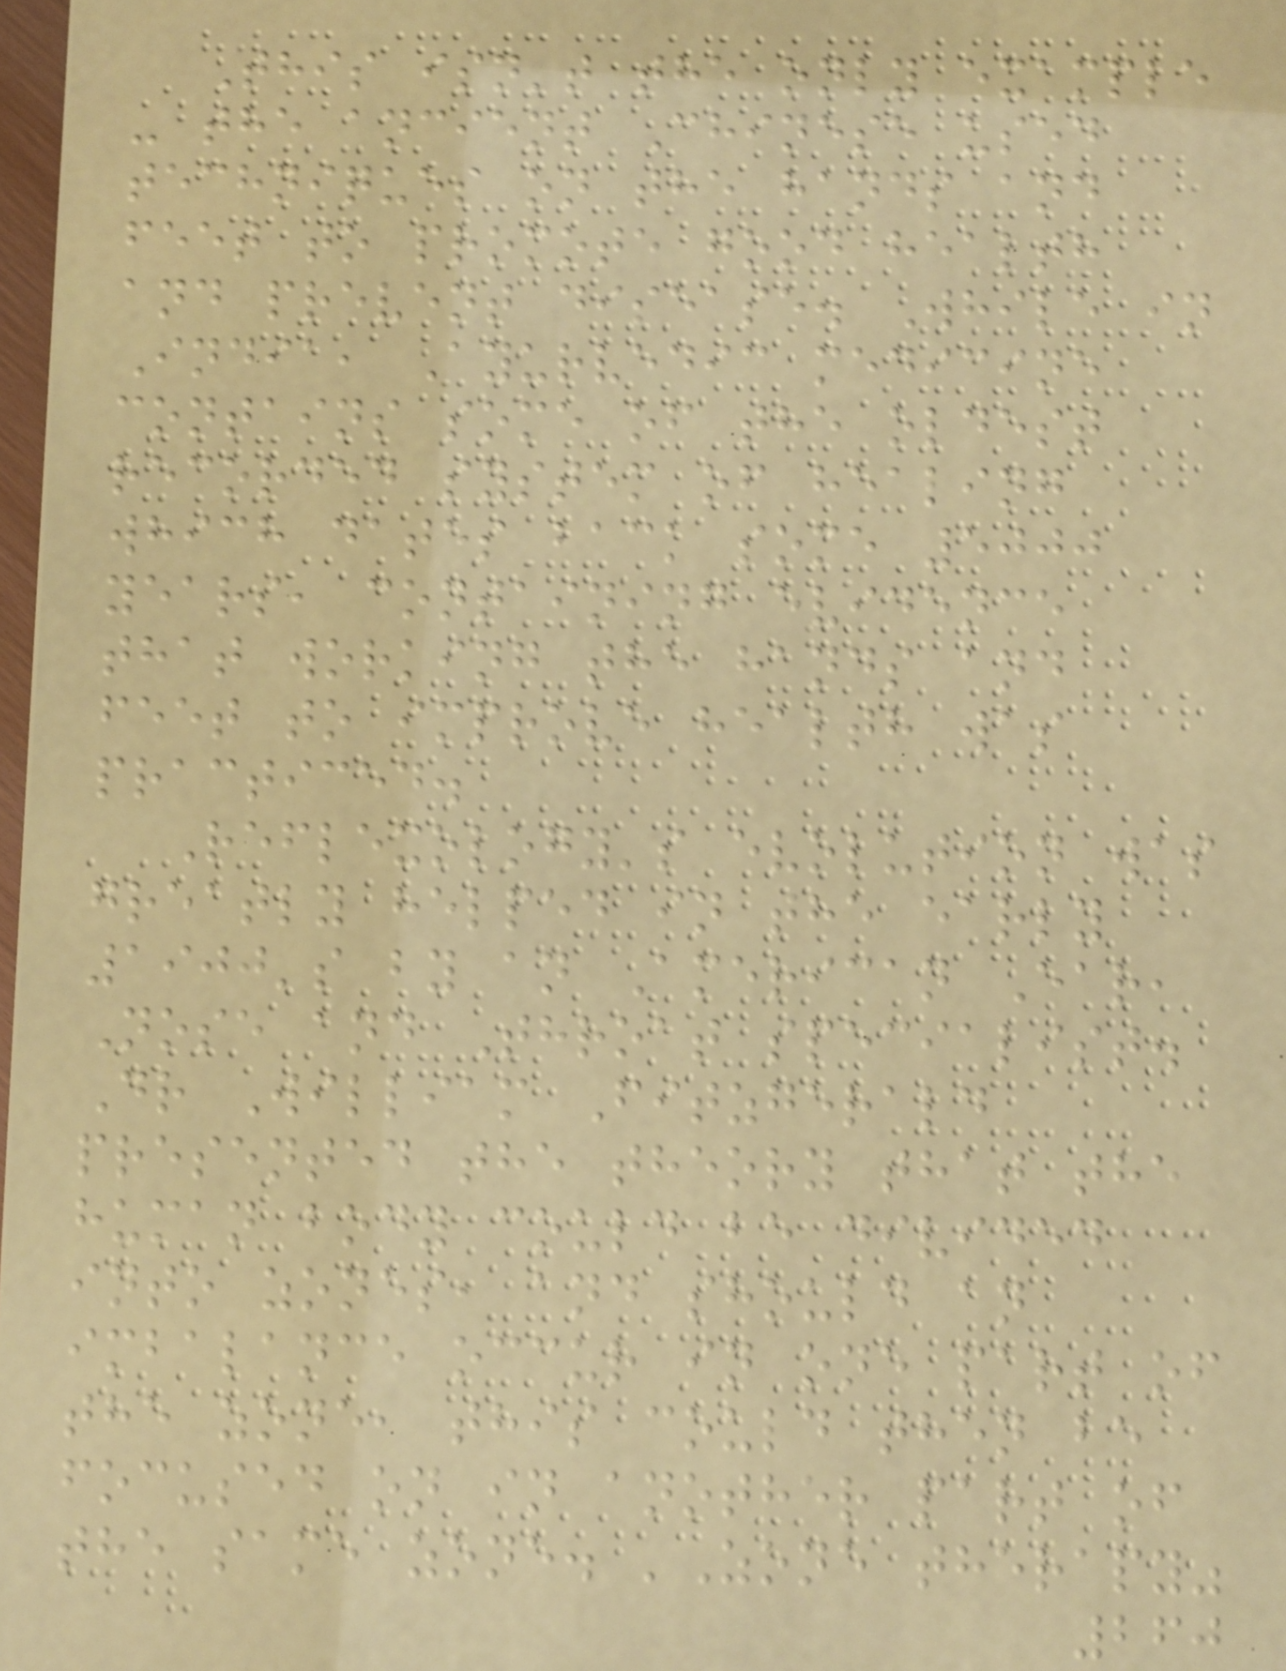This isn't the only example
- the ancient Chinese used
techniques on the hands and
feet to promote good health
and prevent disease. While in
India, Ayurvedic medicine
contains some of the oldest
recorded system of healing
which dates back some 5000
years, containing evidence
that working the hands and
feet to improve health was
practiced.
Reflexology's evolution was
greatly helped in the early
1900's by an American Ear,
Nose and Throat specialist.
Dr William Fitzgerald
presented the theory that the
human body could be divided
into zones, and should an
imbalance occur in one part of
the zone, this could then be
focused on in another part of
the same zone. 'Zone therapy"
260
